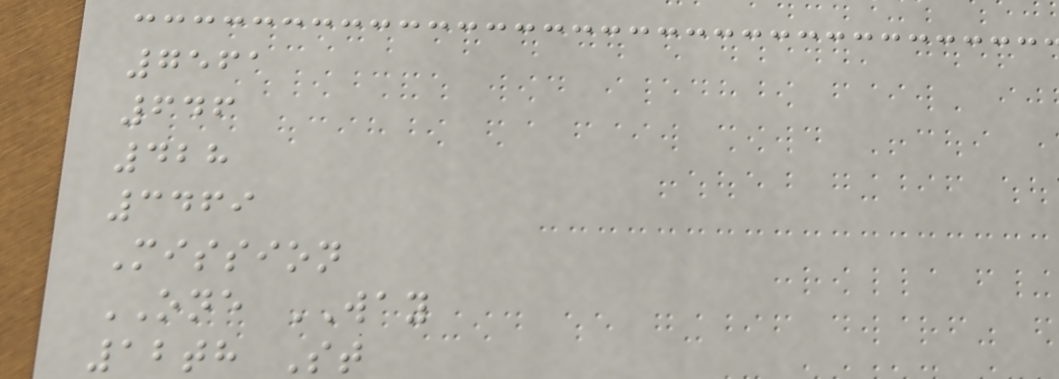7561
646
428
3469
Mission
ONE WAY
12th St
